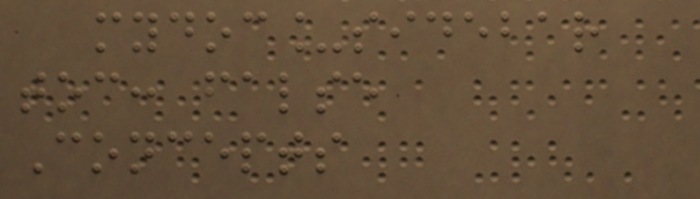mydoc_sidebar
toc: false
Concepts
